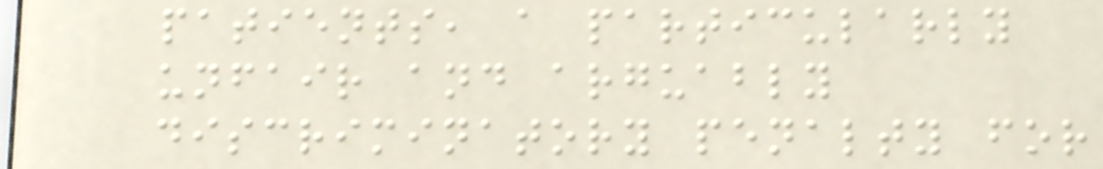patients, a particularly
unfair and arguably
discriminatory penalty for
